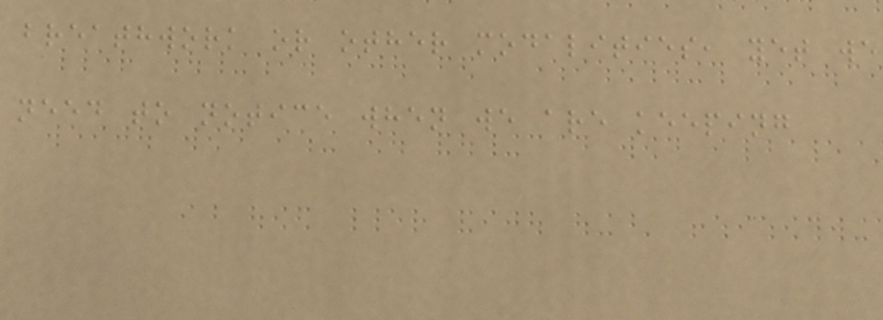breathwork or other modalities, yet we
need to notice when we are keeping
